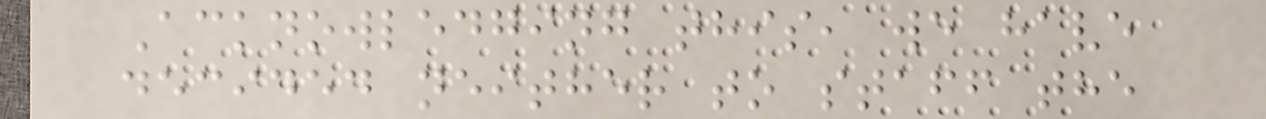Acknowledging this, we have
decided neither to staff the
